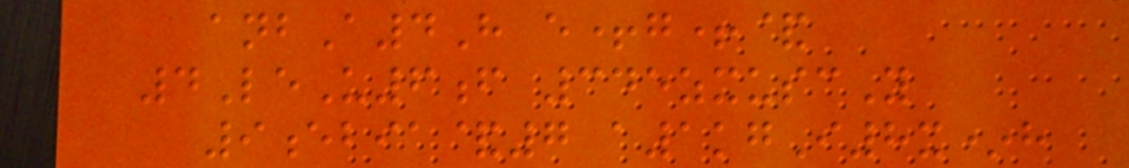anbA4H e+g+&
4LeU6f 345zxuscY
9ebia&7 a1kgI8x*h
